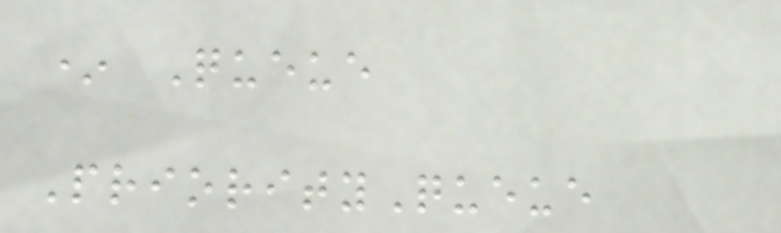* Queue
PriorityQueue
